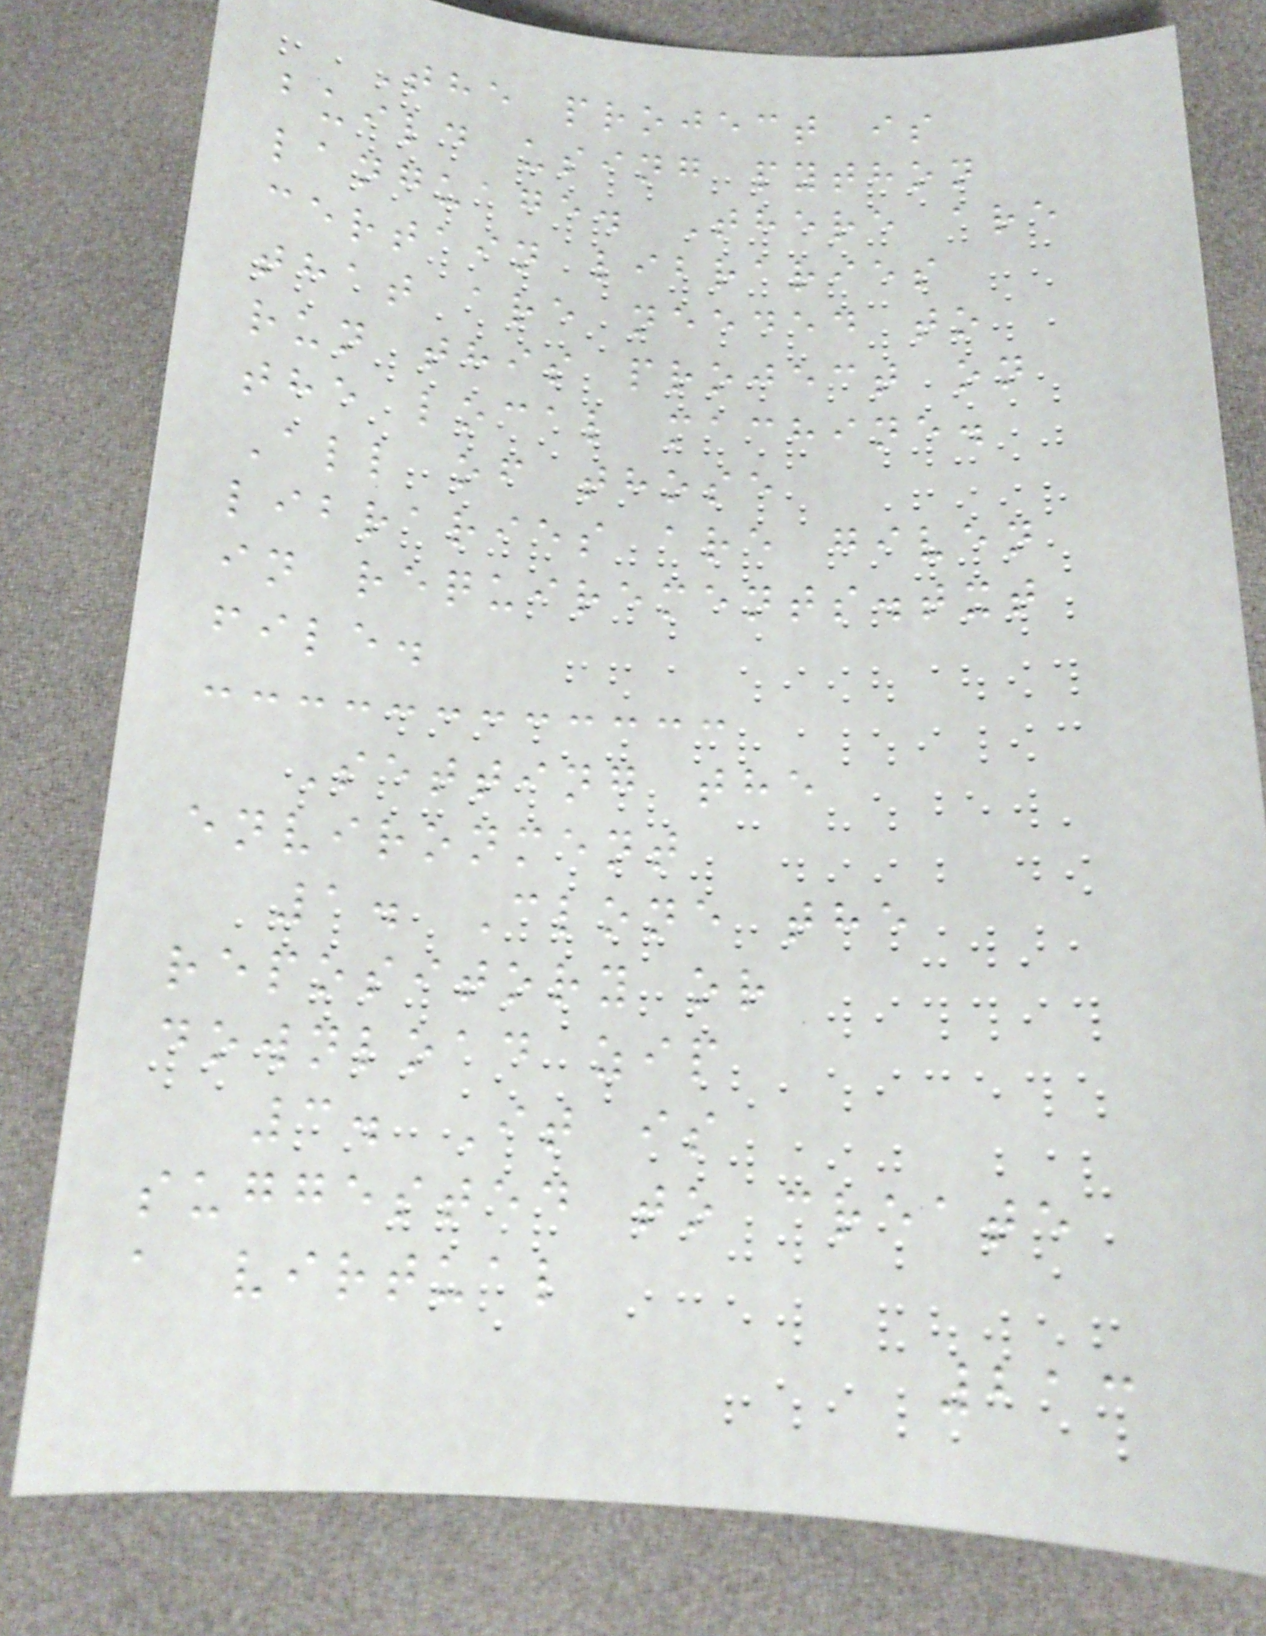The project is
build using python
language. There are
certain libraries
that are needed to
run this project on
the local machine.
All of those
libraries are given
in requirements.txt
file.
Setting the
environment
1. Clone the
repository or
download zip
3. It is
suggested to create
a virtual
213
